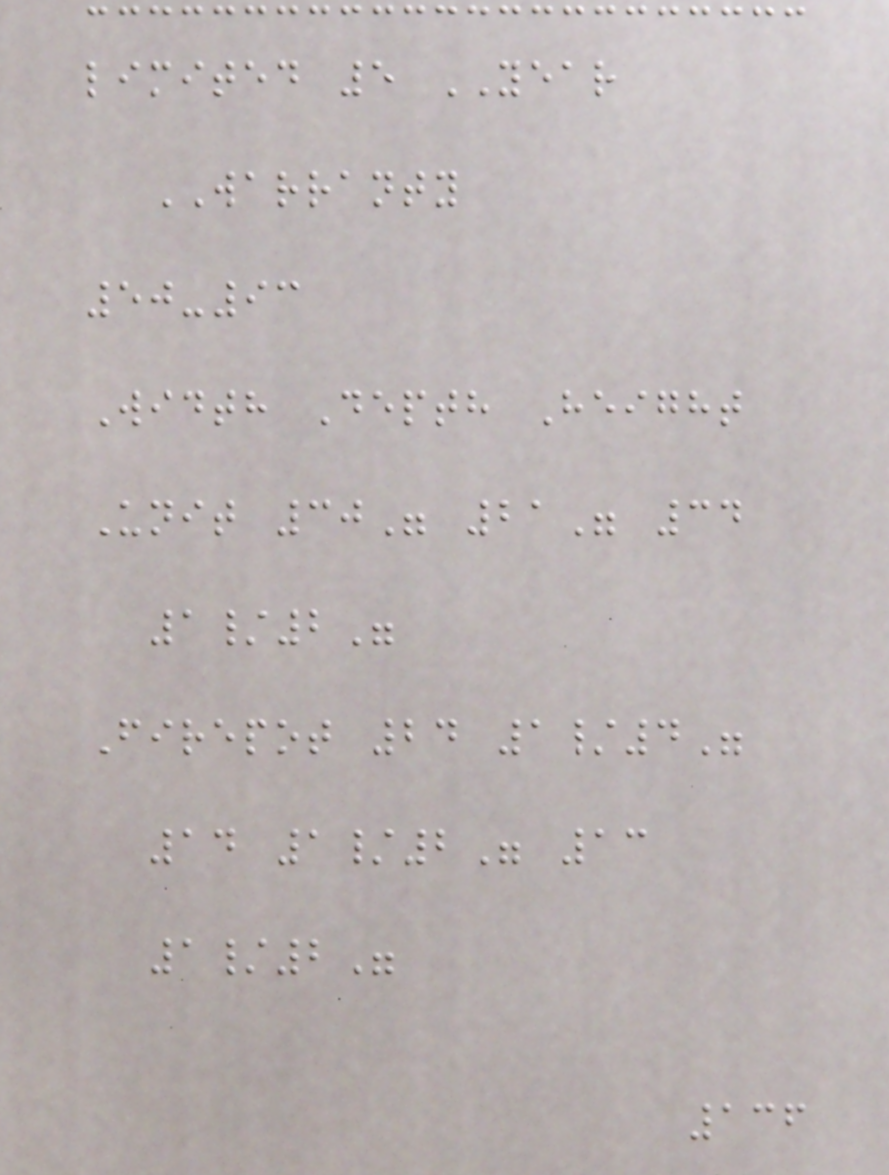limited 5 YEAR
WARRANTY
50-93
Width Depth Height
Unit 30" 21" 34
1/2"
Firepot 24 1/4"
14 1/2" 13
1/2"
136
